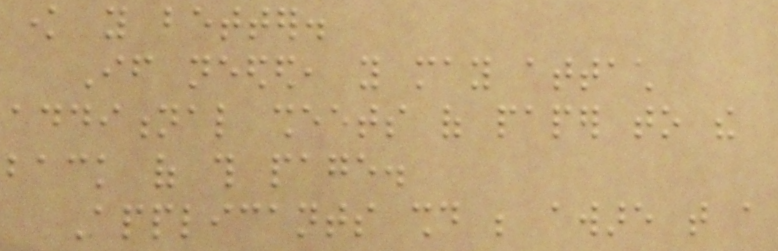know you better.
If needed, you may attach
additional sheets of paper to the
back of this page.
Applicants should be aware that a
